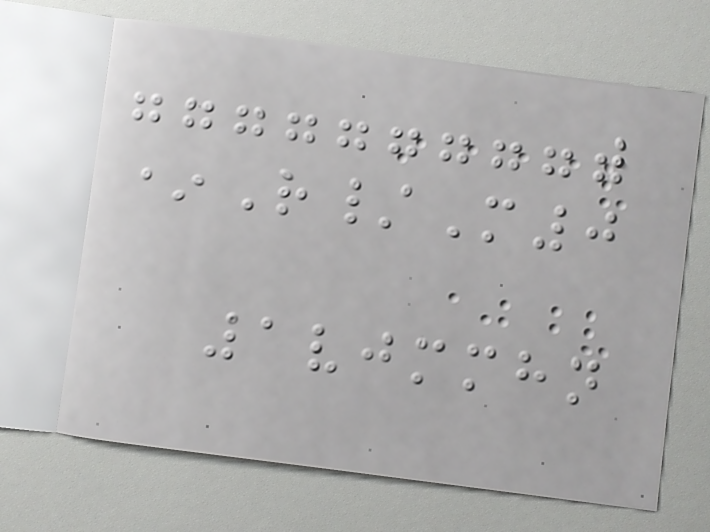*R/M0
1vjmmhn
